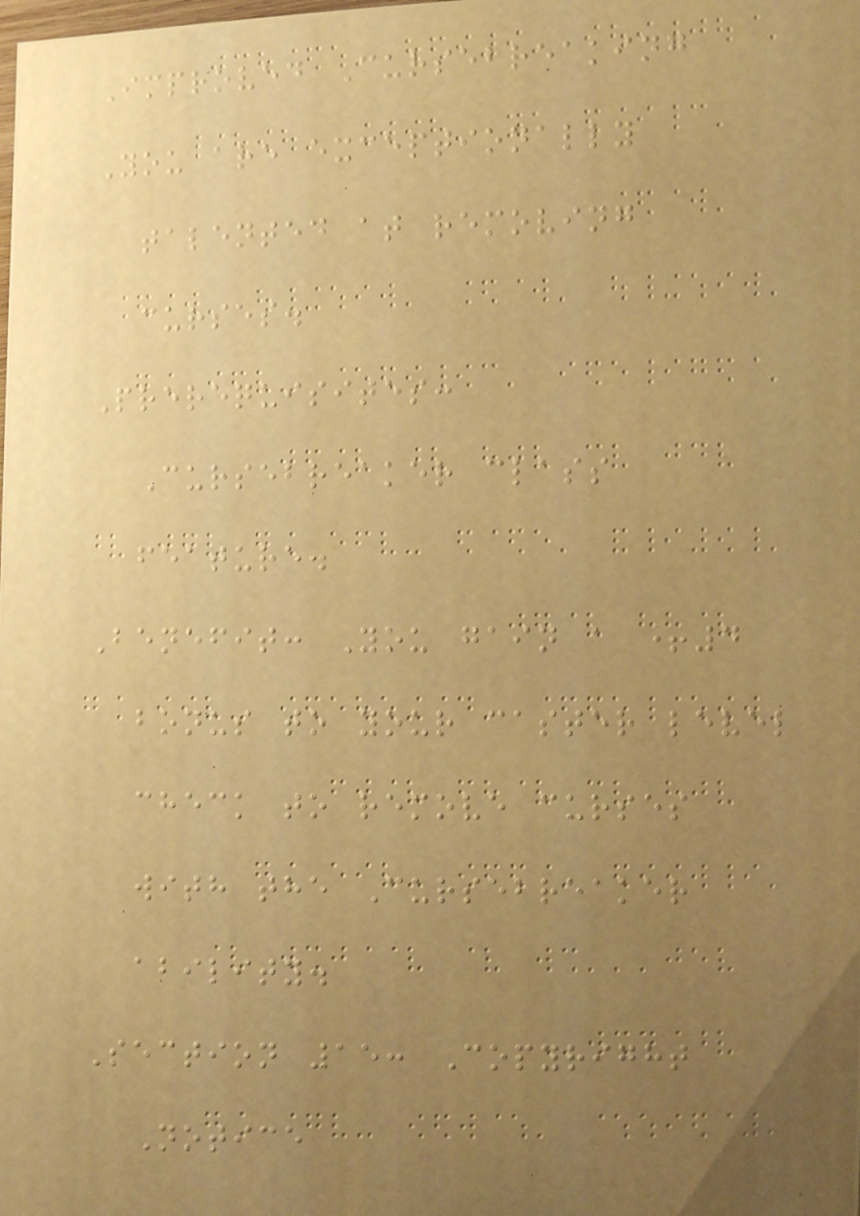Improved Cursebreaking
You are exceptionally
talented at removing
curses.
Prerequisites:
Cursebreaker class
feature.
Benefit: You gain a +4
bonus to your caster level
check to remove curses
with the Cursebreaker
ability.
Section 15: Copyright
Notice
